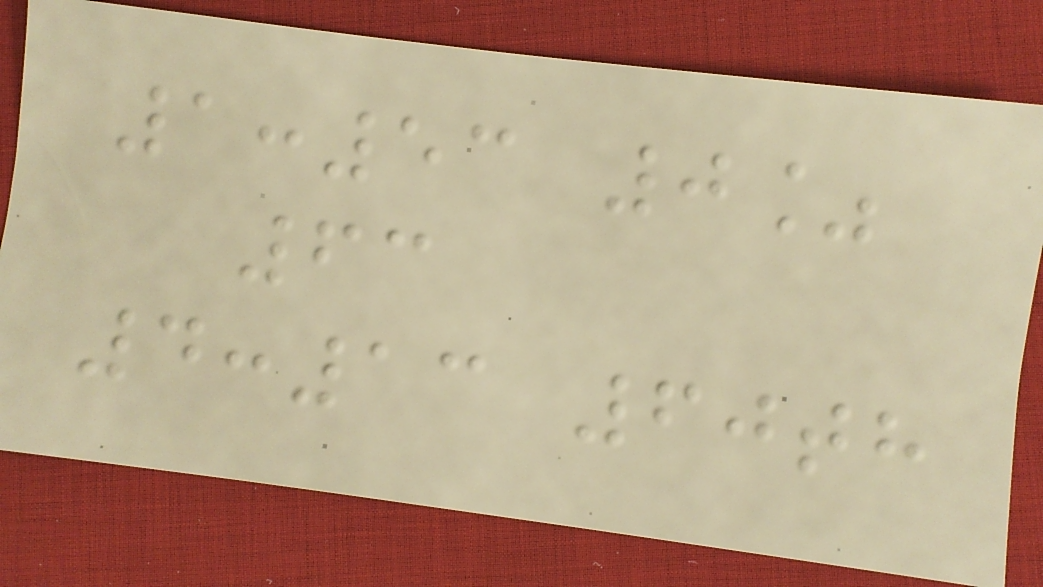1:53 0%
63
4:13 60th
